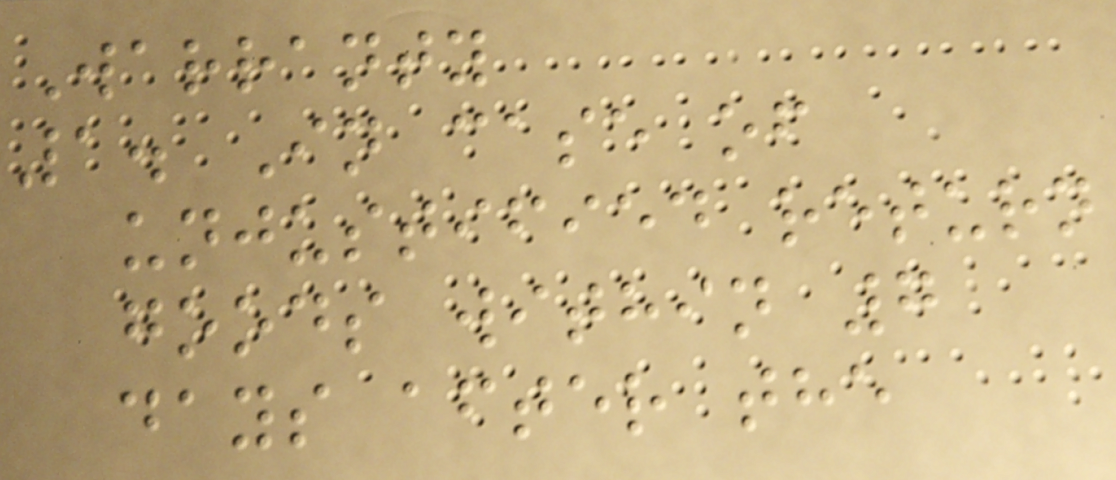Warranty
1. In case of
unjustified return
goods within 7
days after the
